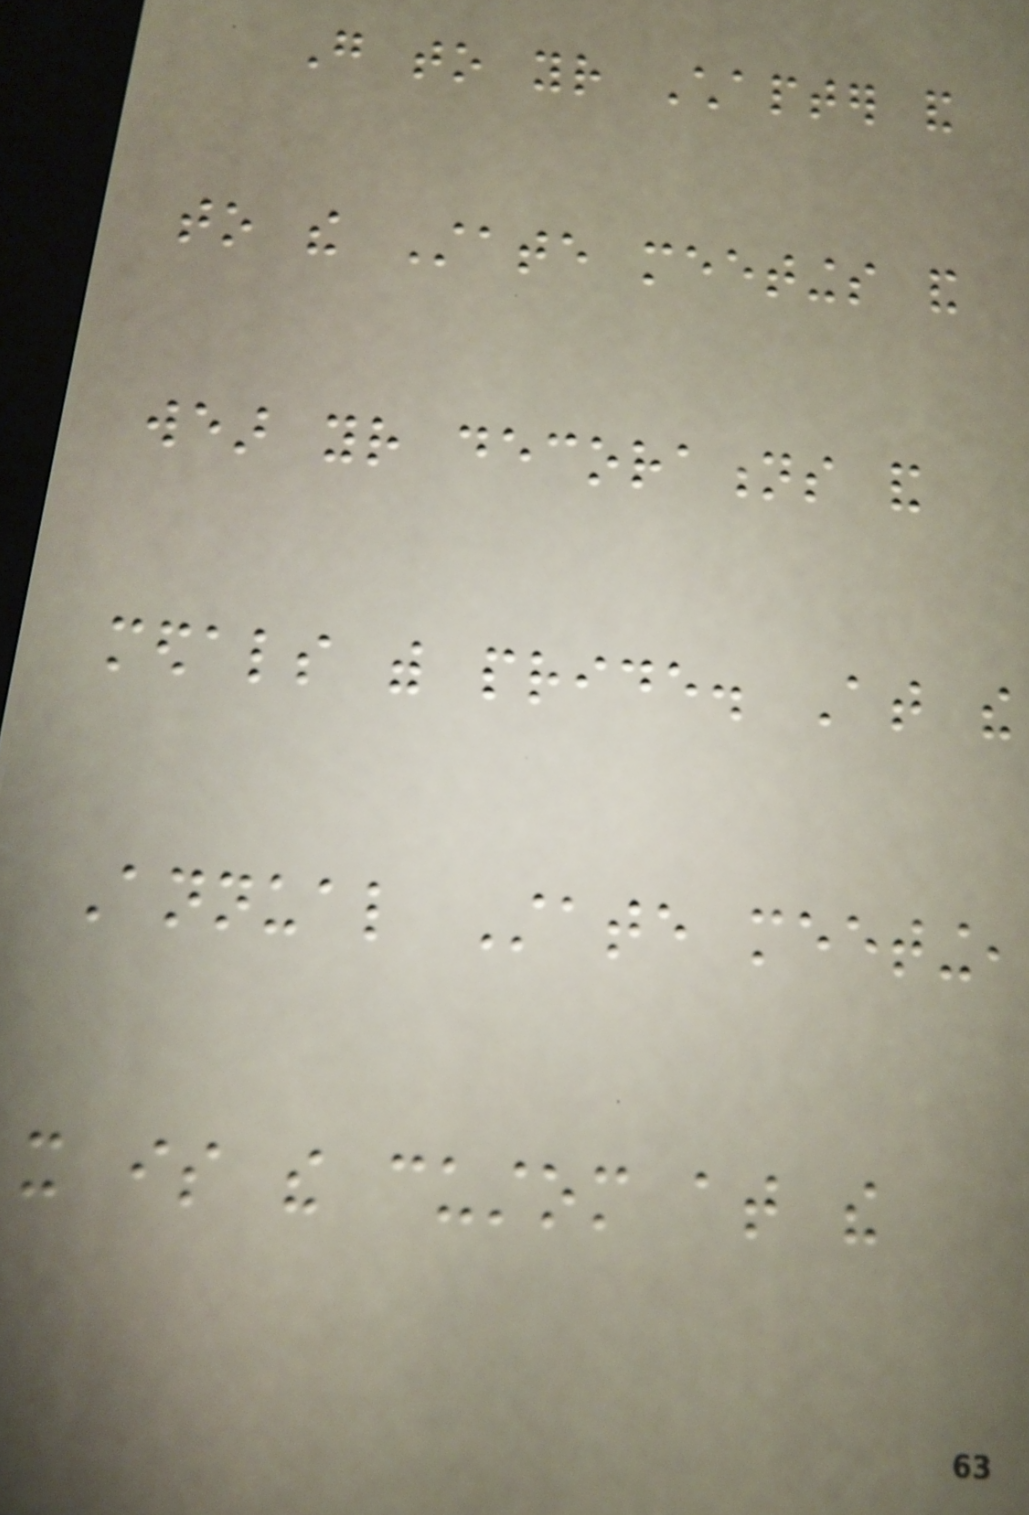Go to your Chapter and
to the State meetings and
wear your decorations and
medals with pride. At the
Annual State meeting,
it is the custom at the
